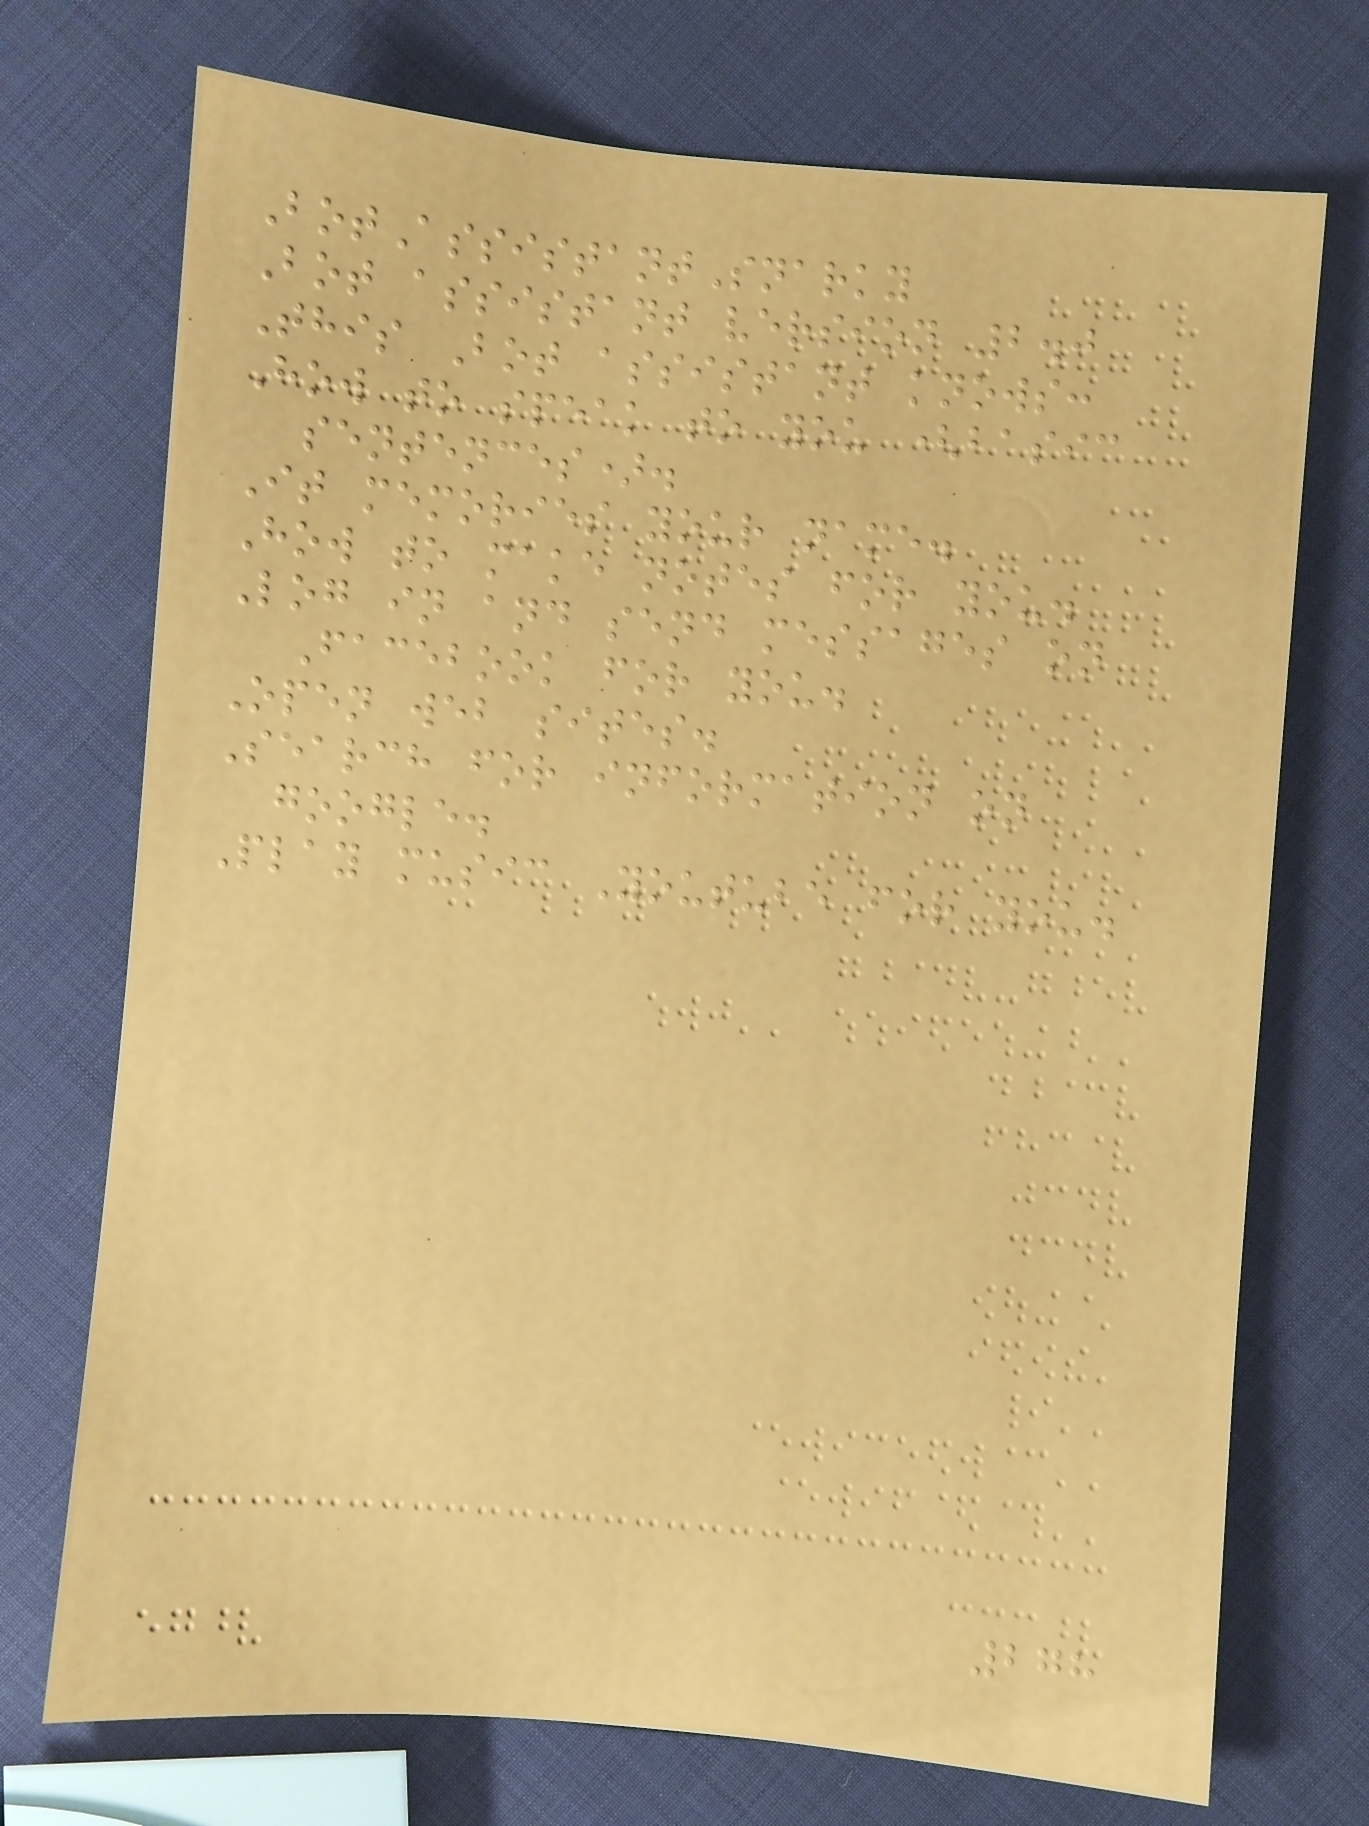BotAssistantSnarky
Bot assistant version 2.0
This Bot assistant knows:
How to speak to you (basic
sentences).
It memories your name.
How to make notes for you.
Log in and send messages on
Facebook for you.
Open web sites.
Search for information on
google.
Play music Youtube for you.
278
